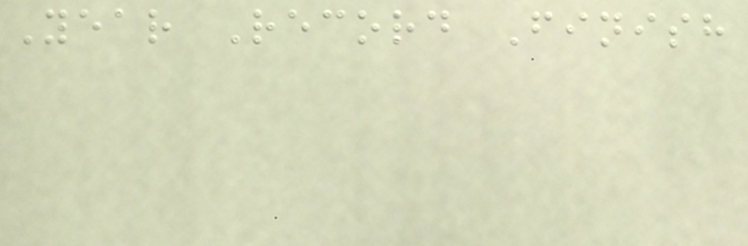Year Record Finish
